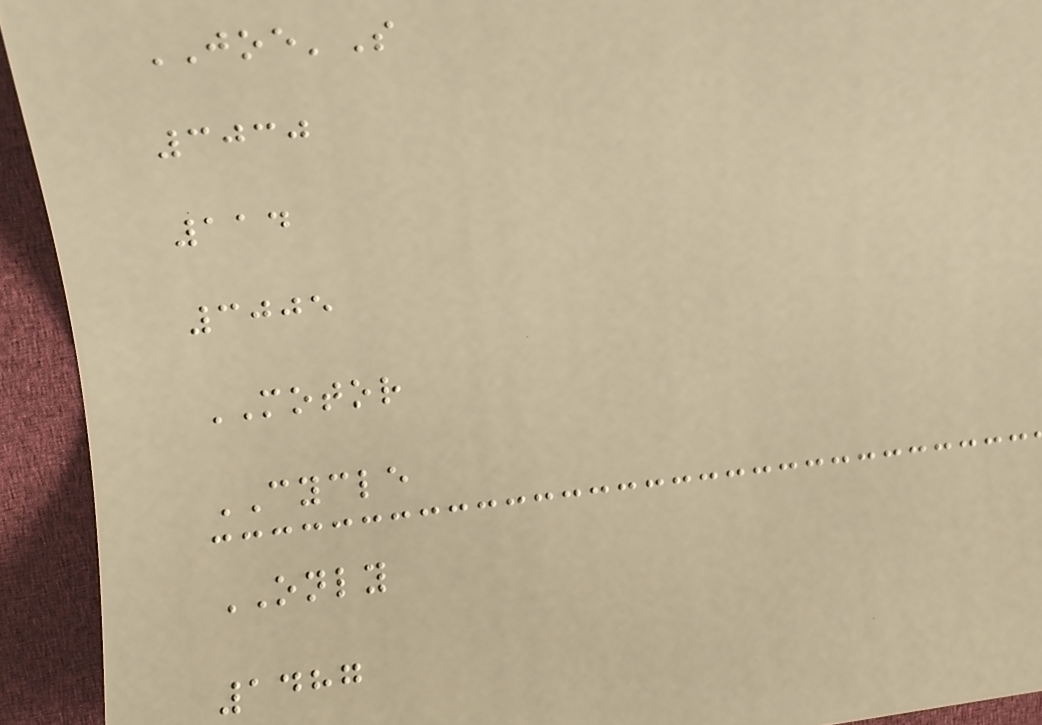JOE'S
3030
114
3005
MOTOR
CYCLE
ONLY
1487
